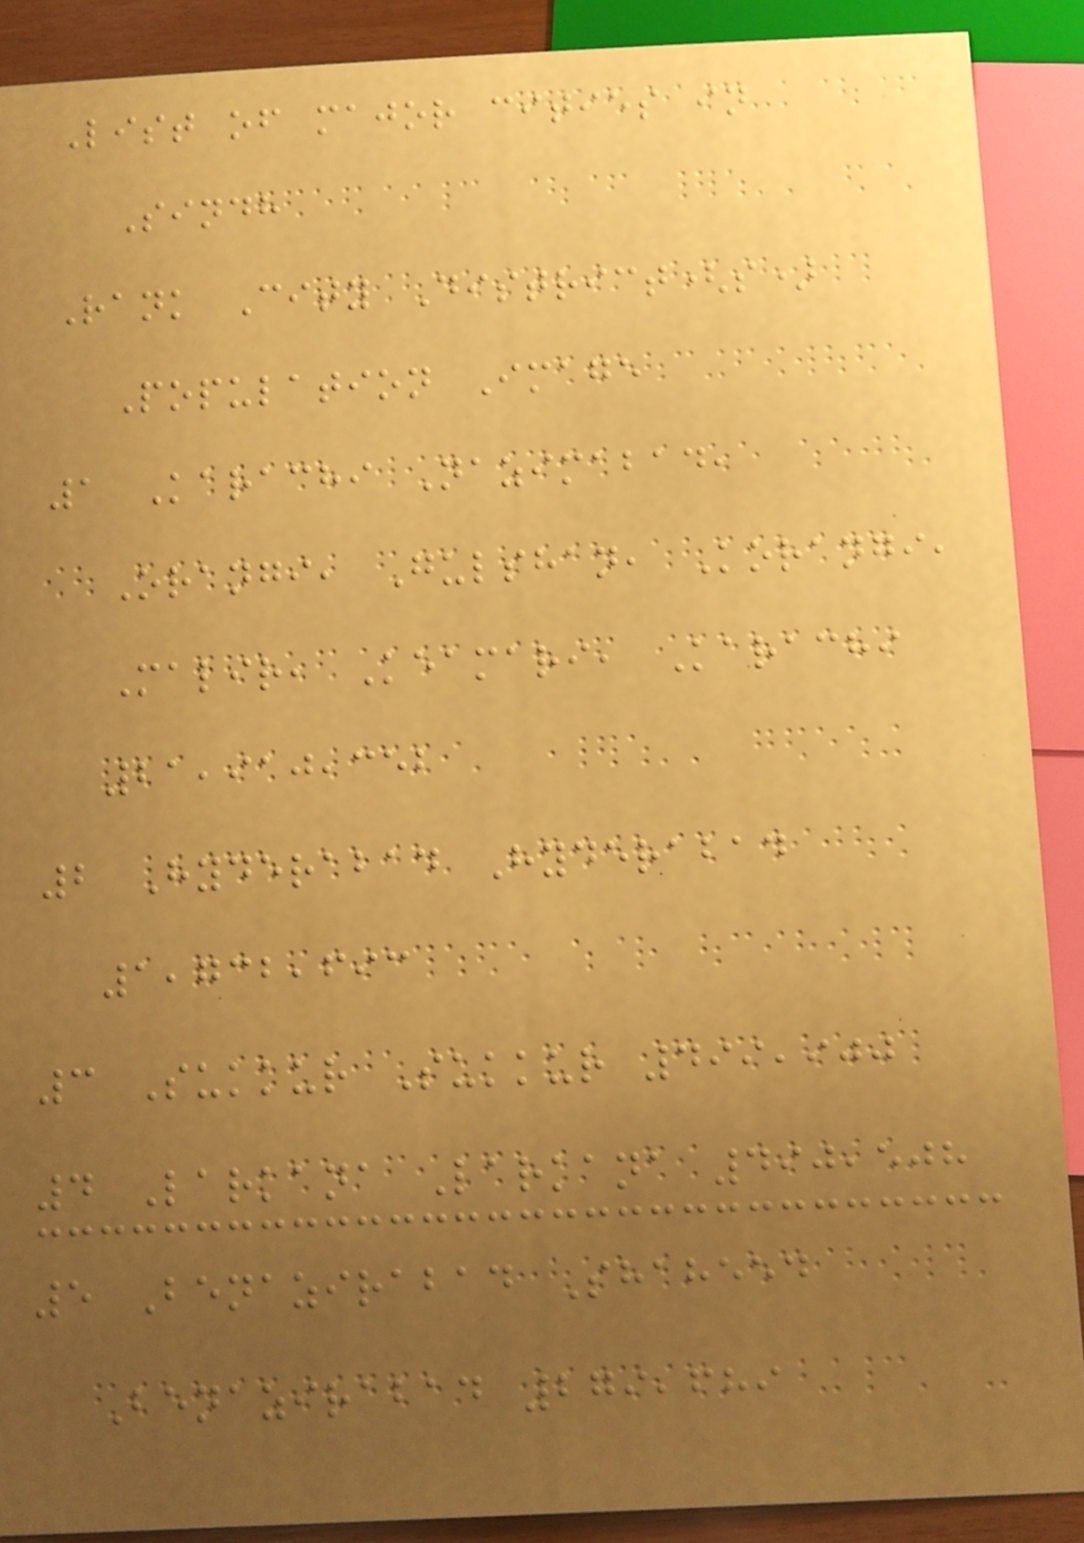List of major cities in
Sindh
Rank City District(s)
Population Image
1 Karachi Nazimabad,
Orangi, Gulshan, Korangi,
Malir, Keamari, Karachi
21,910,352
2 Hyderabad Hyderabad
1,732,693
3 Sukkur Sukkur 499,900
4 Larkana Larkana 490,508
5 Benazirabad Shaheed
Benazirabad 279,689
